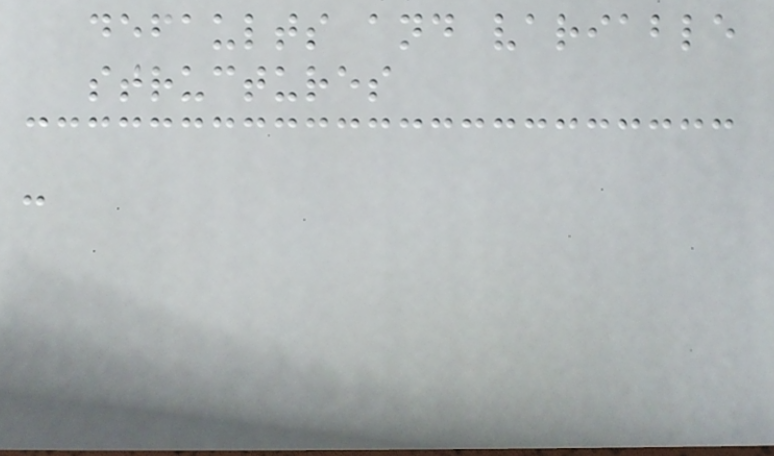defaults and variable
structures
-
